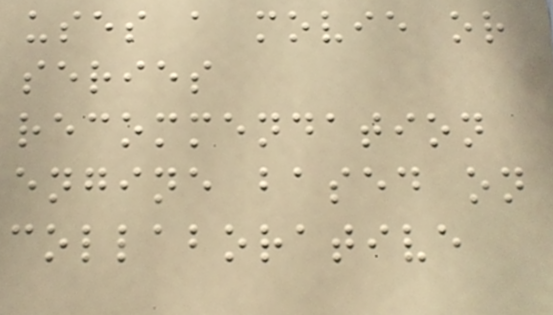uses a movie or
series
recommendation
engine based on
collaborative
